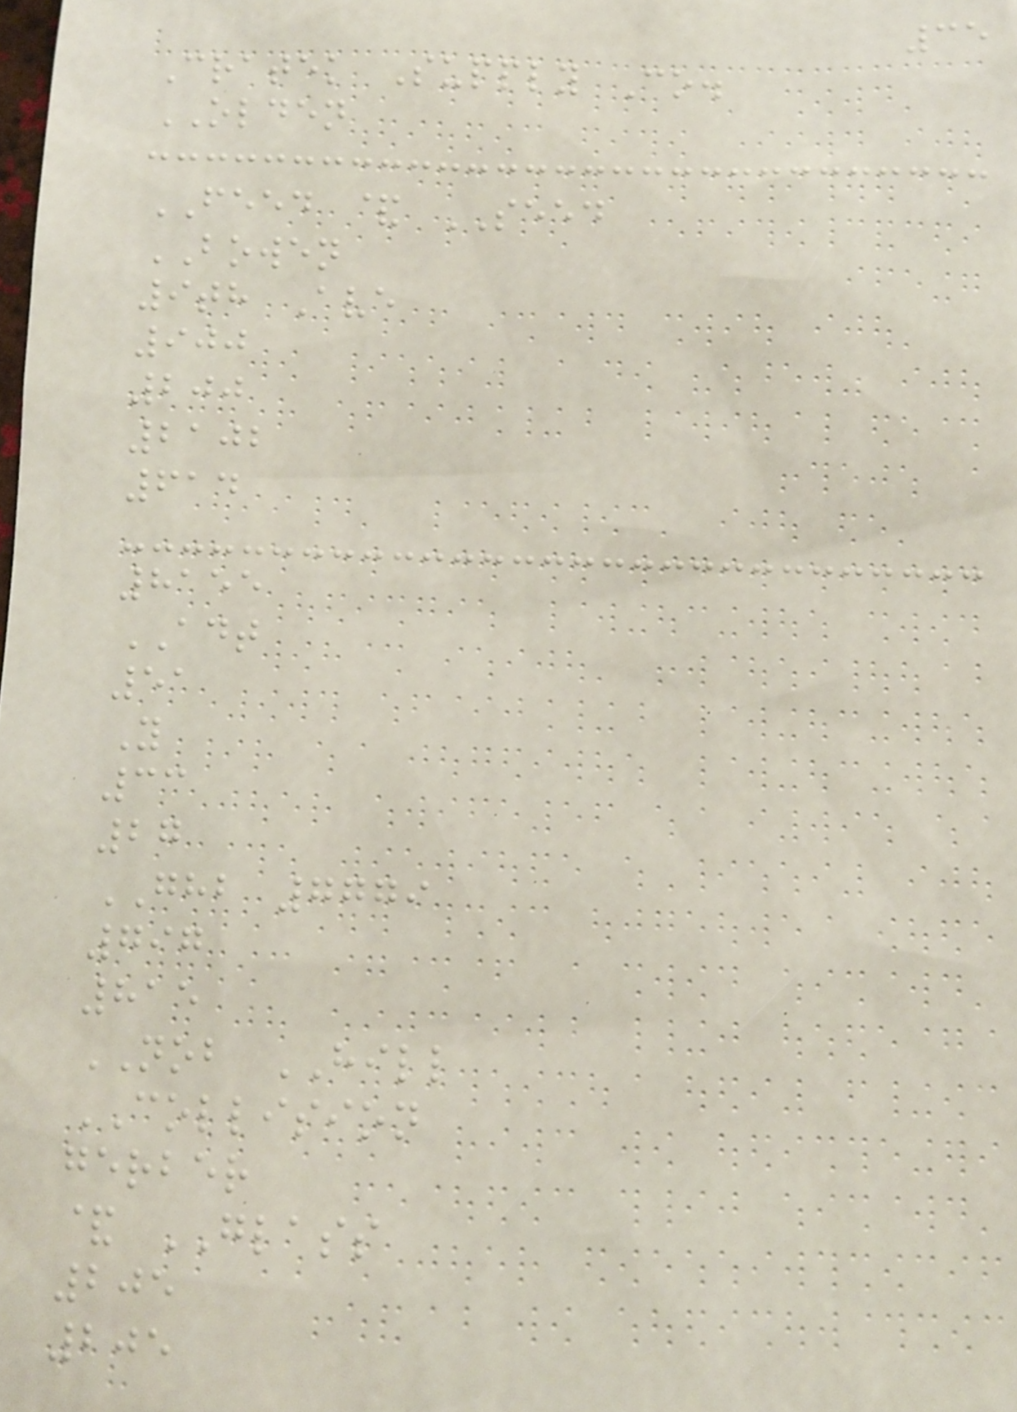35
Cratek Supply Co.
OLDEN
FEED & SEED
BOWEN
9th Ave
900
200
2102
614
8155
ADT
51
Y
33
27
GHB 7779
797
815
NOB HILL
COLLISION
gerber
& GLASS
205
205
